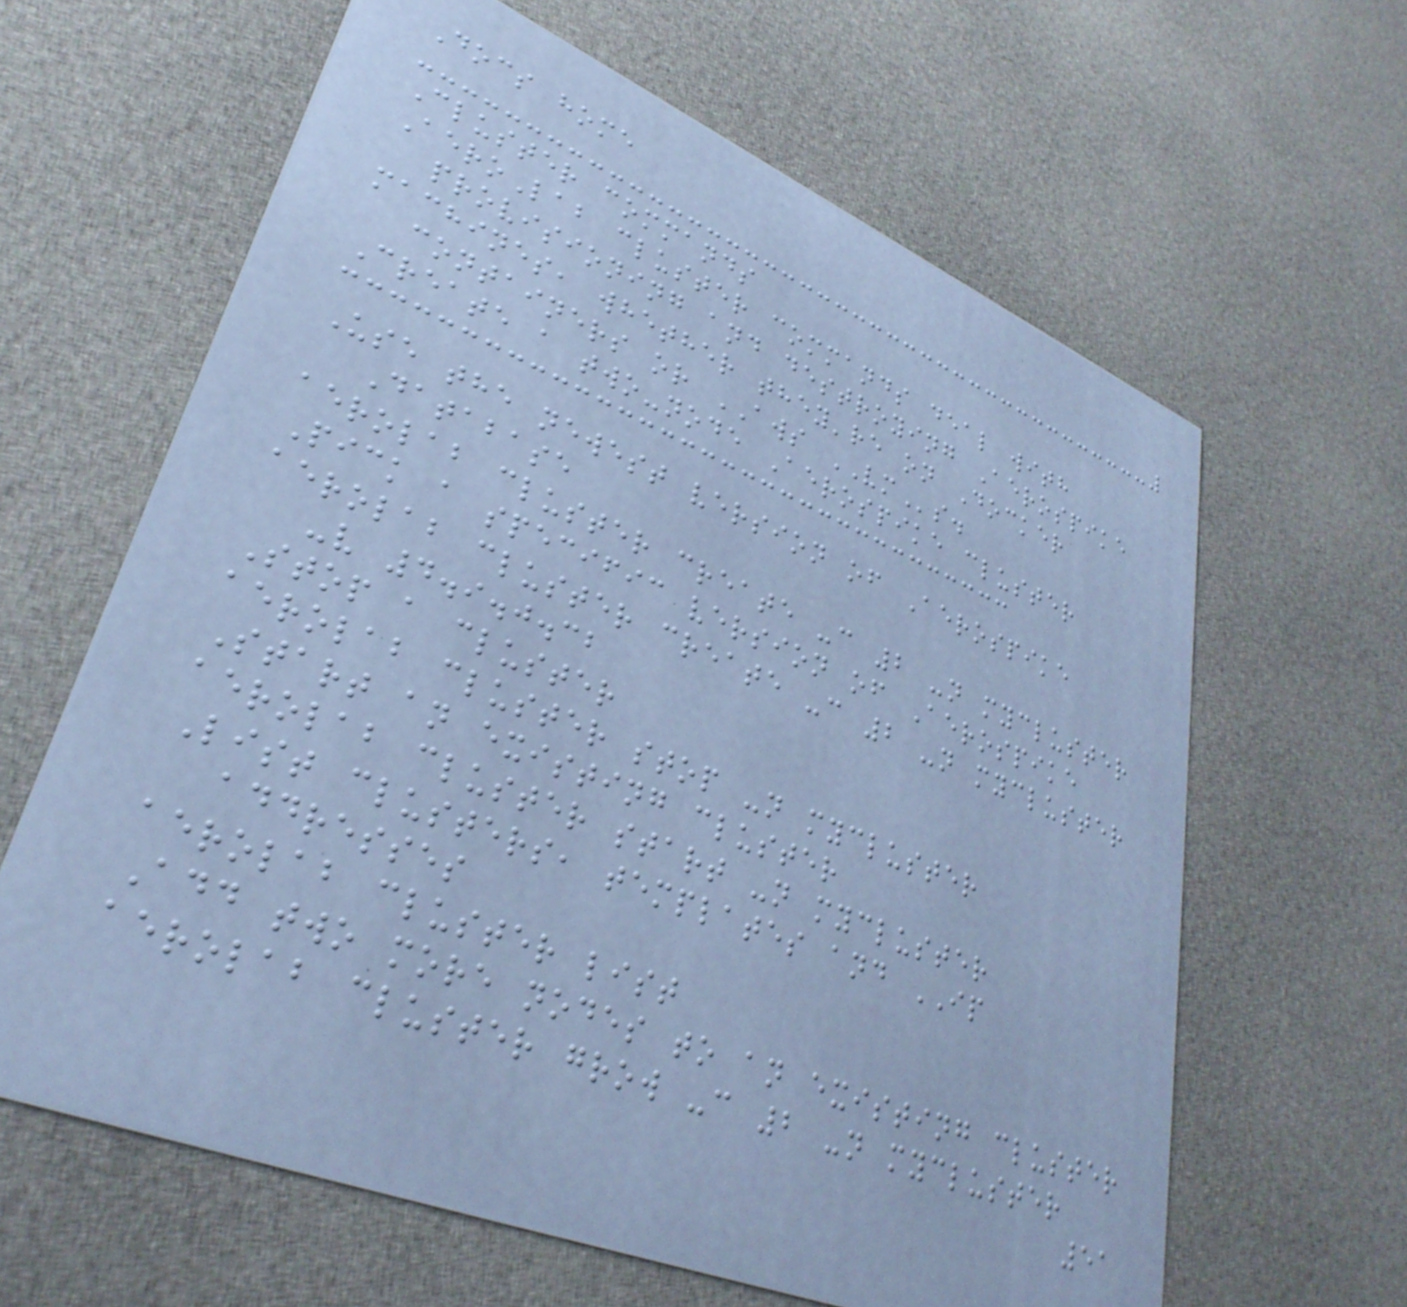Docs home
Cluster commands
AeroLab cluster commands deal with
provisioning and destroying Aerospike
machines, whether they're on Docker
containers or AWS VMs.
Create a two-node Aerospike cluster
Use the newest version of Aerospike
Database
aerolab cluster create -c 2 -n mycluster
Pick a specific version of Aerospike
aerolab cluster create -c 2 -n mycluster
-v 4.9.0.32
Stop a cluster
aerolab cluster stop -n mycluster
Start an existing cluster
aerolab cluster start -n mycluster
List clusters, templates and IP
addresses
aerolab cluster list
Add two more nodes to an existing cluster
aerolab cluster grow -c 2 -n mycluster
51
